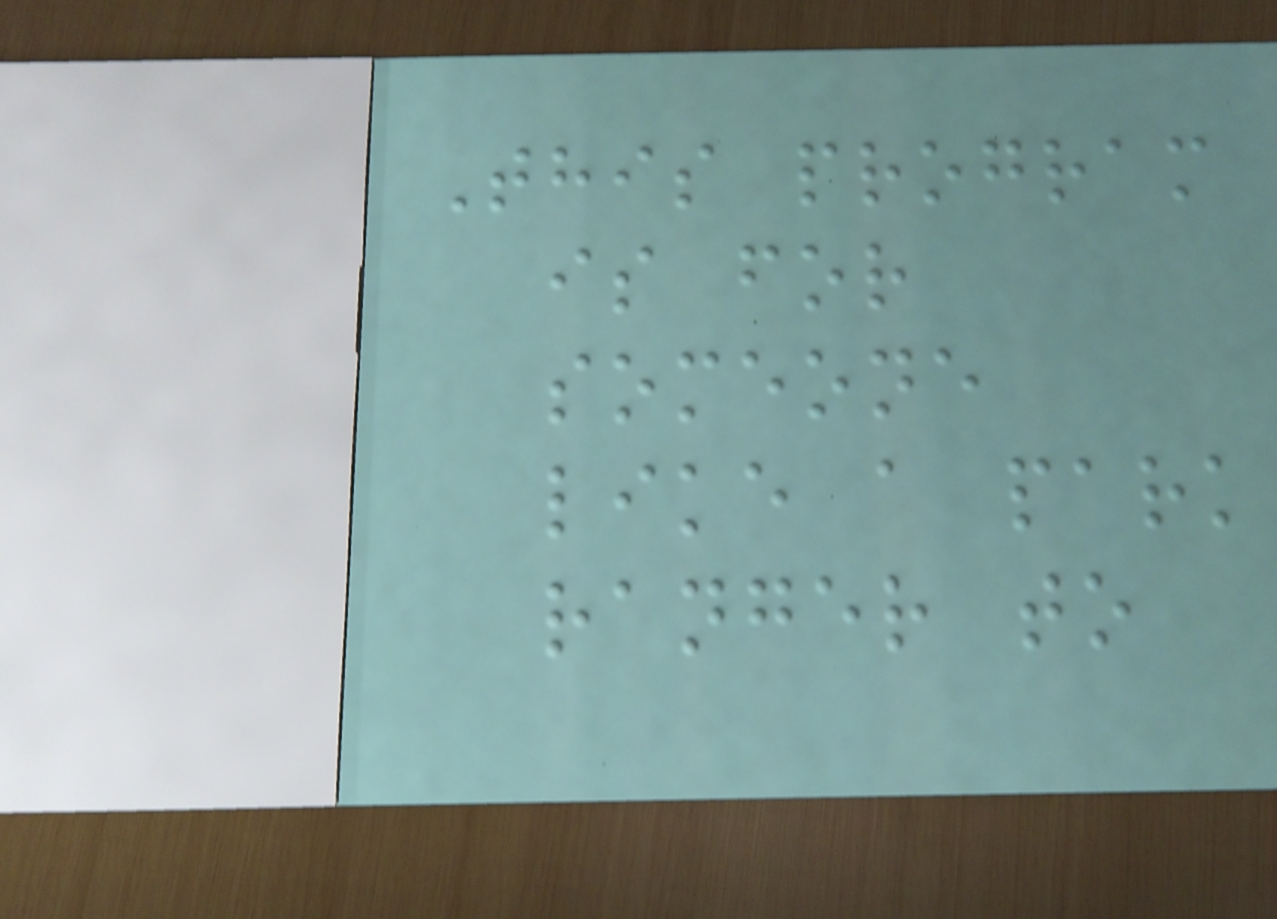This program
is for
someone
like a park
ranger to
